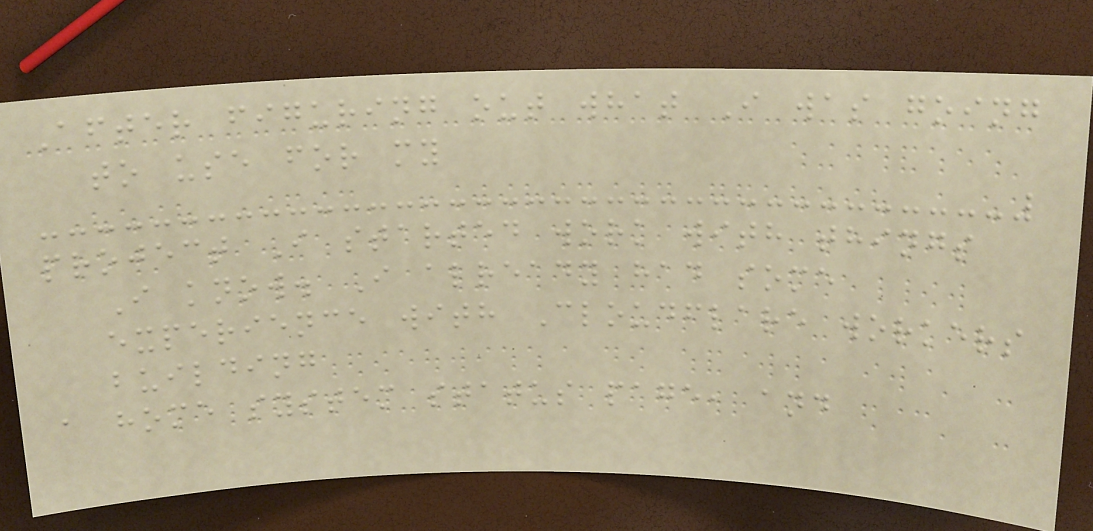After figuring out what I was going
to use for my
project I started work with things
I know. I already had some
experience with Cloudflare workers
building
a home system status page, and
